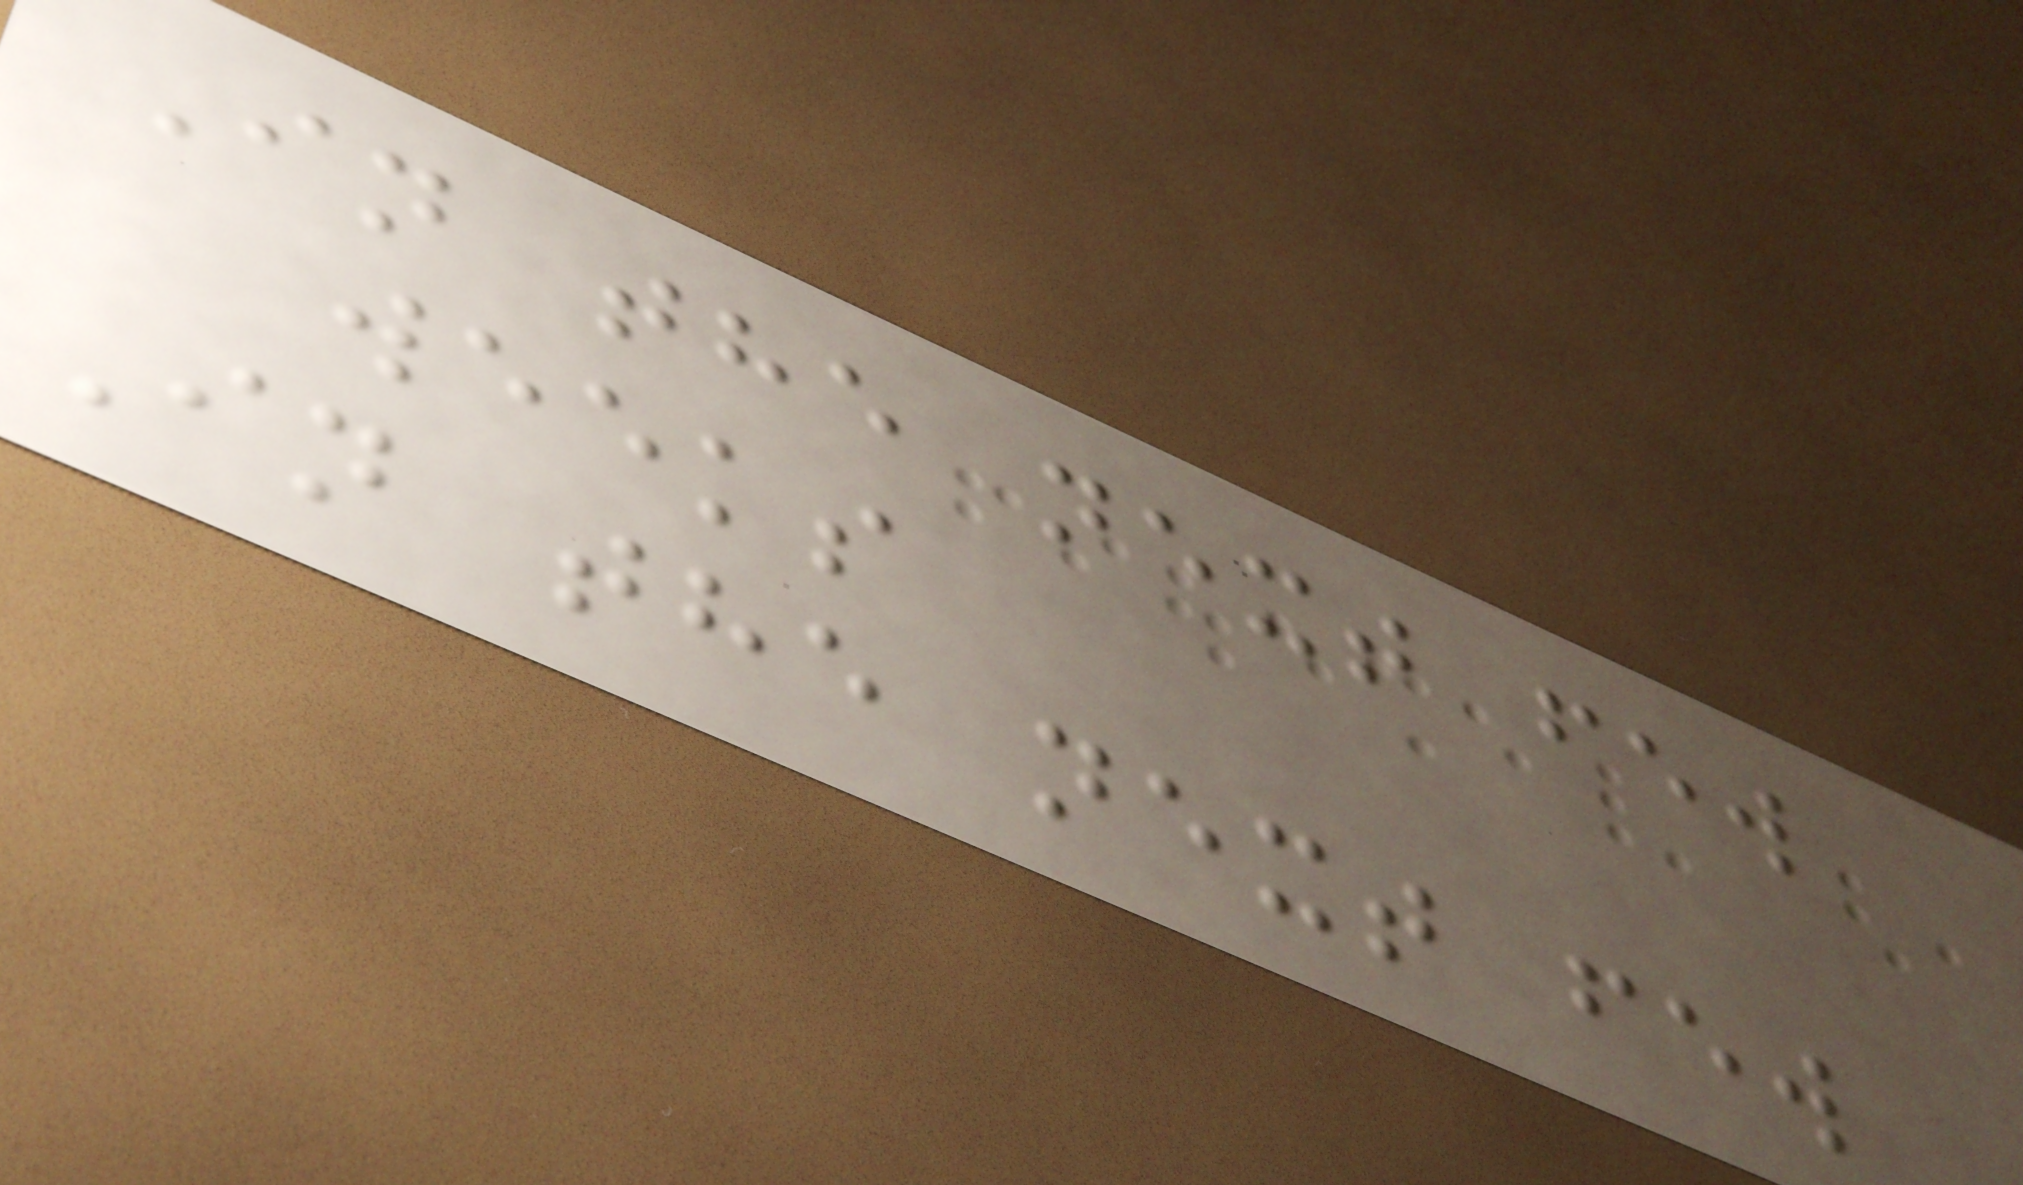In the next few
weeks
In the next few
